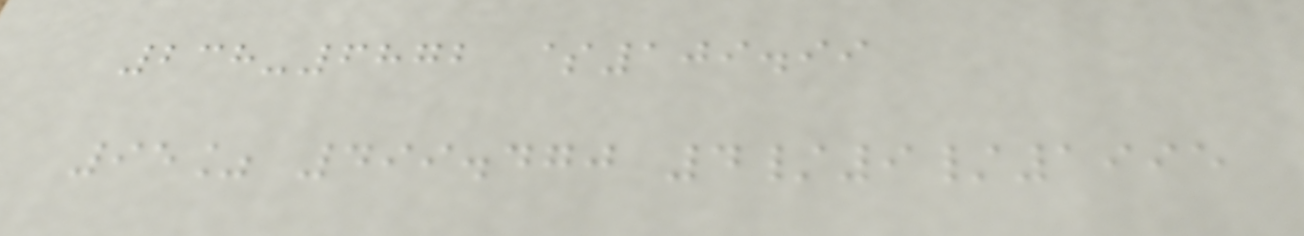238-6872 $109.99
95% 499.470 4/9/1995
